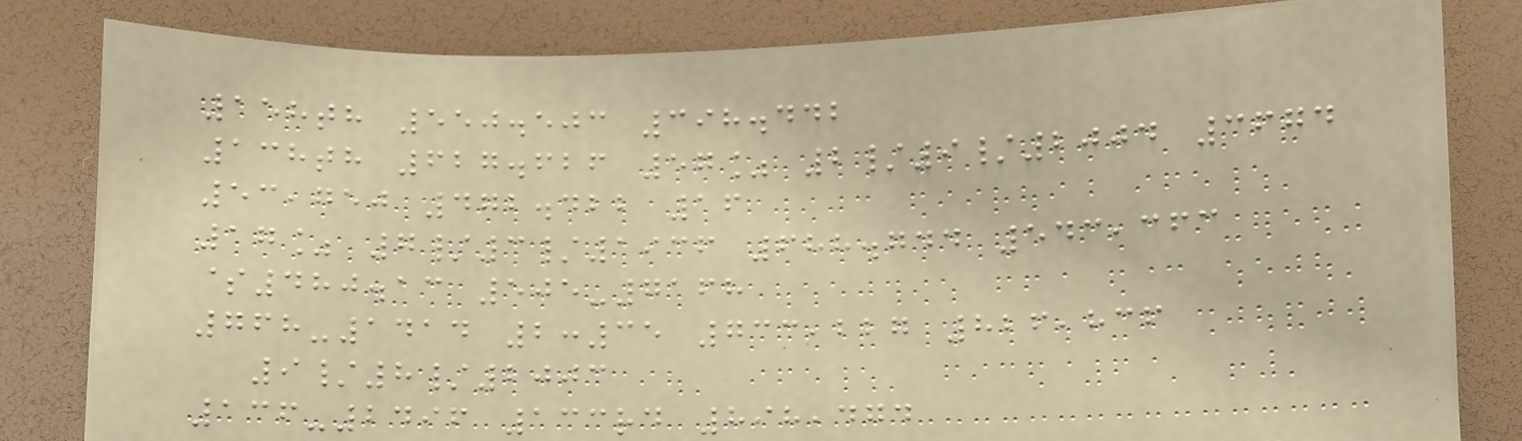158th 550.503 398.442
138th 627.626 57% 2/9/2004 3674
53,750 472.422 16
17% 7/3/1936 688.744 543,363
$480.13 505-7168
768-1414 2:35 733,227 826,836
9/8/2003
136-2496 133rd 898,474
